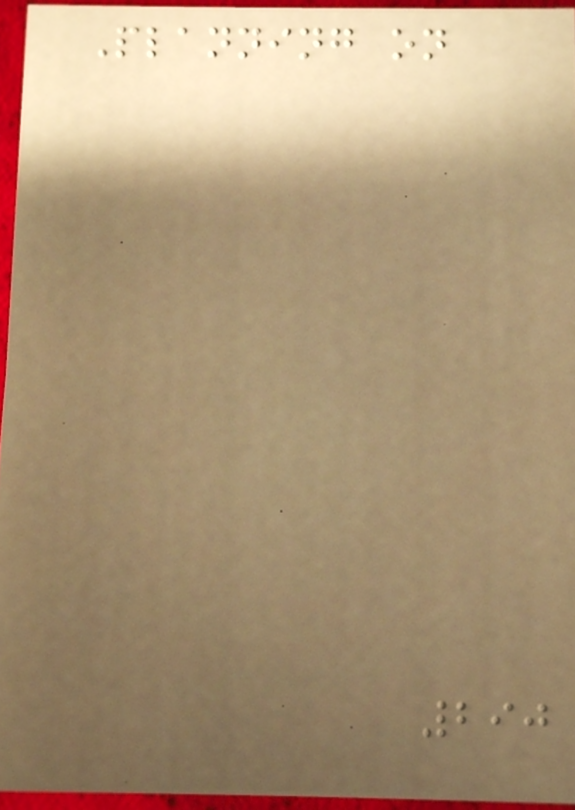Planning on
290
